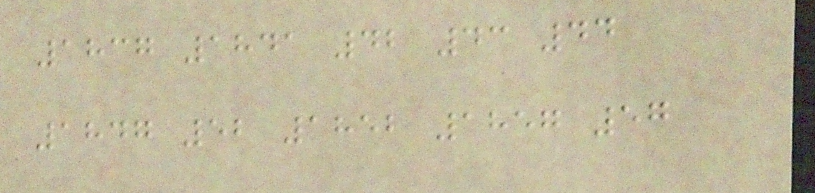1837 1841 42 43 44
1847 52 1852 1857 57
